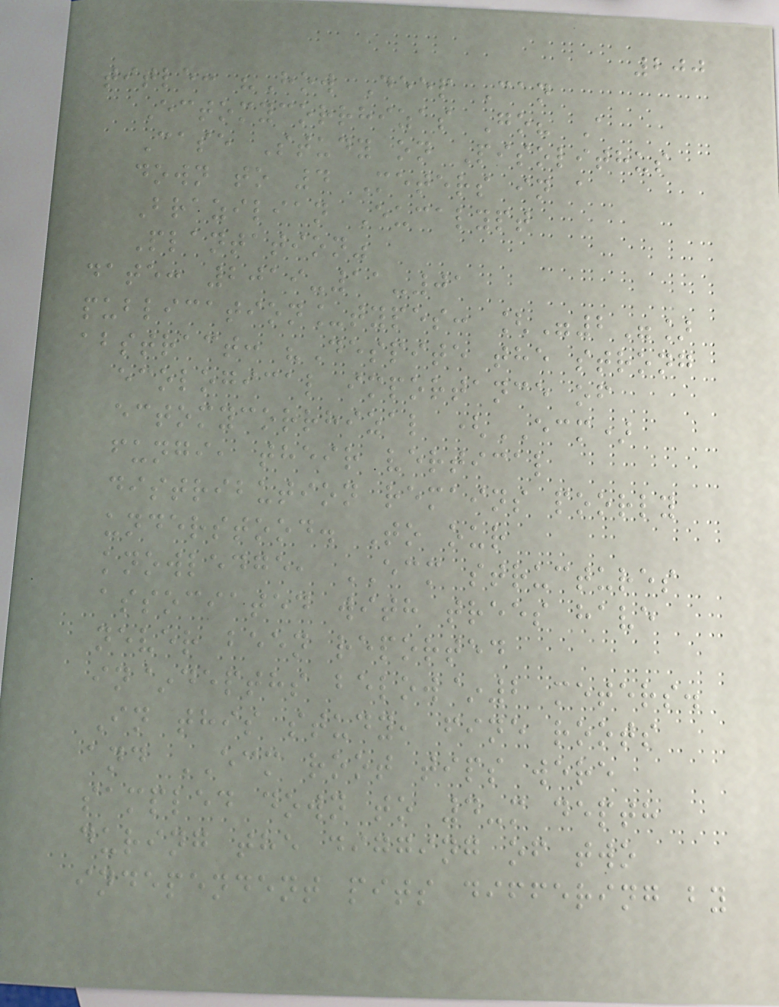200
title: "How Deep Can
Ectomycorrhizas Go? A
Case Study on Pisolithus
down to 4 Meters in a
Brazilian Eucalypt
Plantation"
date: 2019-11-01
publication_types: ["2"]
abstract: "Despite the strong
ecological importance of
ectomycorrhizal (ECM)
fungi, their vertical
distribution remains poorly
understood. To our
knowledge, ECM structures
associated with trees have
never been reported
in~depths below~2 meters.
In this study, fine roots
and ECM root tips were
sampled down to 4-m depth
during the digging of two
independent pits differing by
